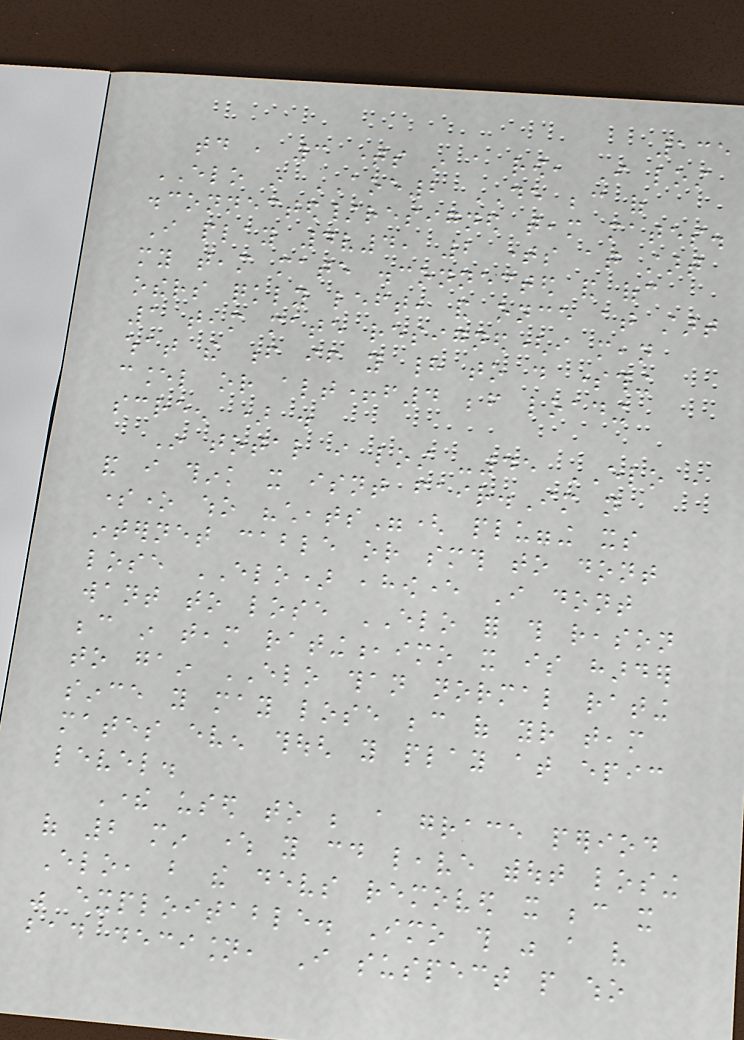135
today , 3 times in a row, I lost
ELO in AOE2 DE because of
disconnected/resigned team mates.
I play 4v4, 2 times at start
my team mate disconnected and ofc
others quickly left, and once at start
1 team mate resigned(i mean
what the f if you had to do something
cancel or alt+f4 before loading
screen ) .
In total i lost -45 ELO ,
and i think it isnt fair.Im not
someone who "cheats"( plugging its
internet cable or smth to dont
lose ELO) ,however I dont
want to lose ELO for this reason
because in team rating,imo it is harder
to gain ELO than normal rating
since you may lose because of your team
mates even though you play at epic
level.
There used to be a grace period
of 2 min where you could leave without losing
Elo, but the devs removed it because it
was exploitable. Imo this was a very
bad decision, I suspect people who
